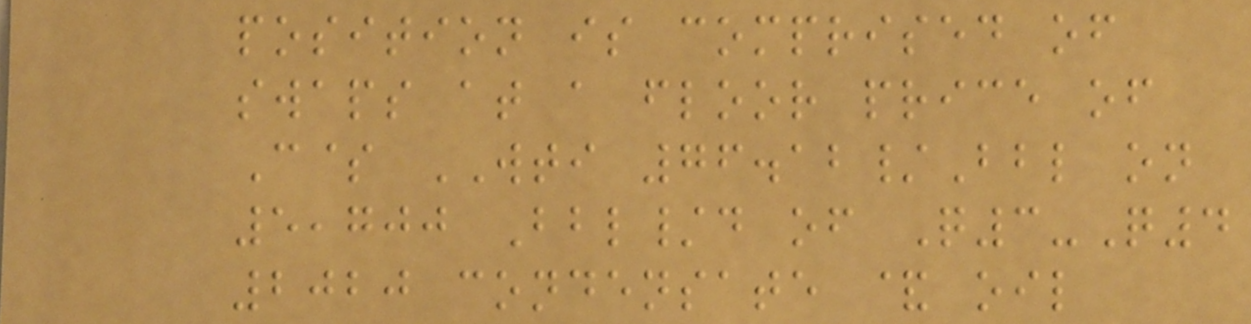position is comprised of
swaps at a floor price of
C$ WTI 76.12/Bbl on
5,700 Bbl/d of Q3-Q4
2020 condensate & oil
